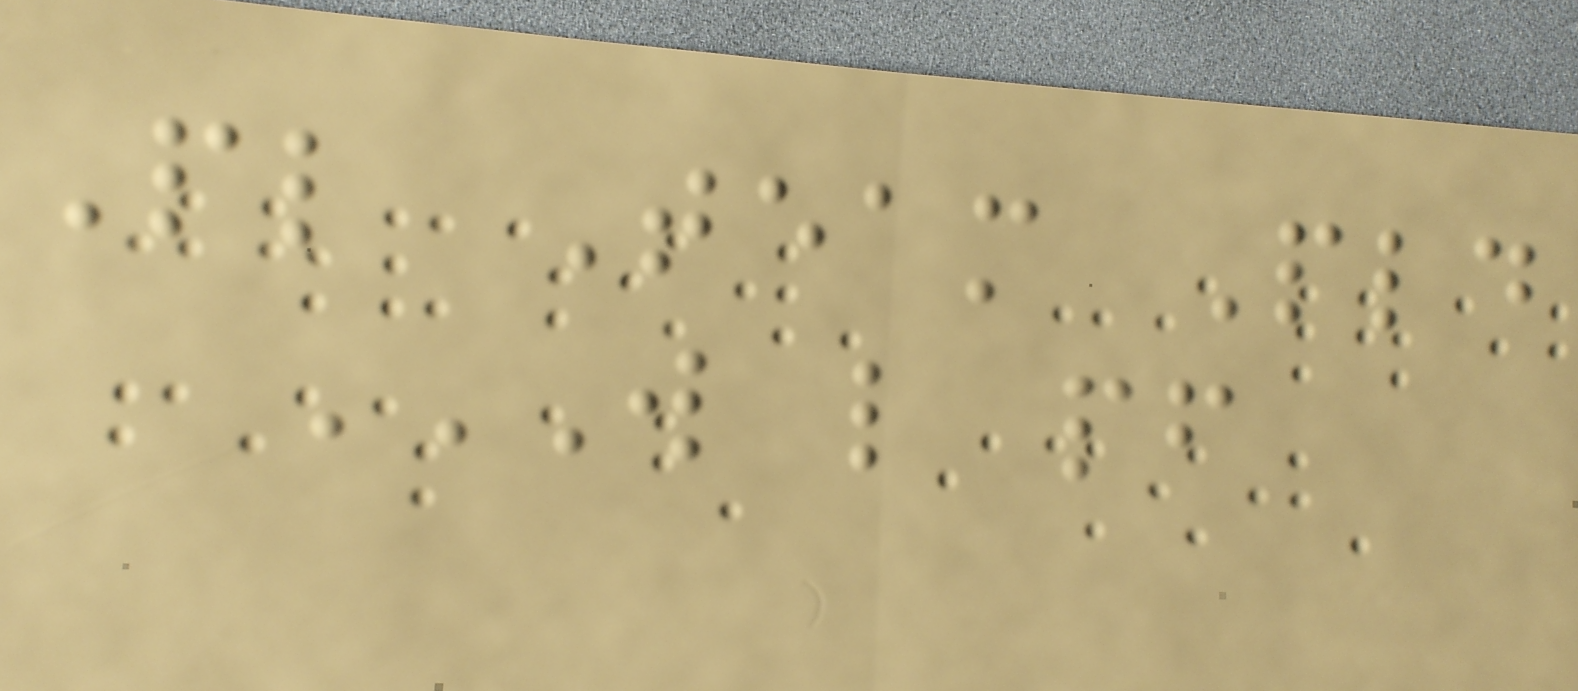Pl Team Pld
W L PF
